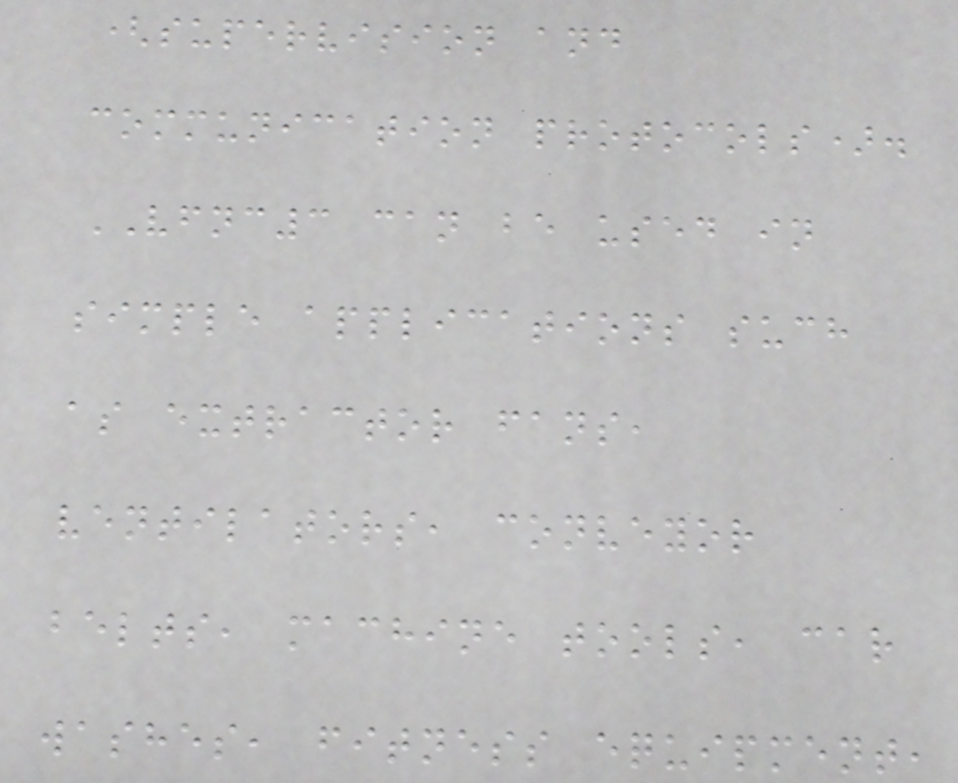(supervision and
communication protocols).
VFNC3 can be used in
simple applications such
as extractor fans,
ventilators, conveyor
belts, machine tools, car
washes, fitness equipment,
